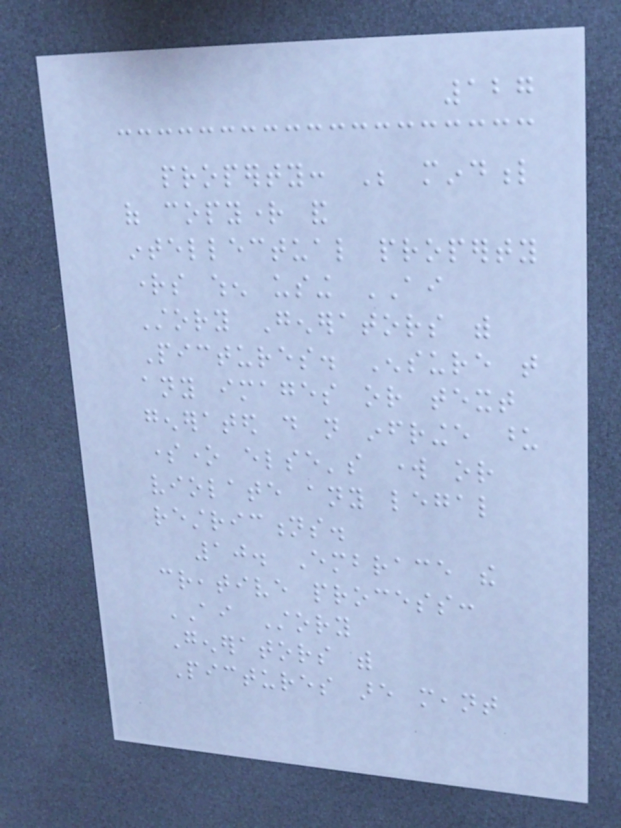127
property: Be mindful
of copyright and
intellectual property
rights when using AI
Story Generators with
Pictures. Ensure that
any images or text
generated do not infringe upon
someone else's work or
violate any legal
restrictions.
10. Embrace the
creative process:
AI Story
Generators with
Pictures are meant
